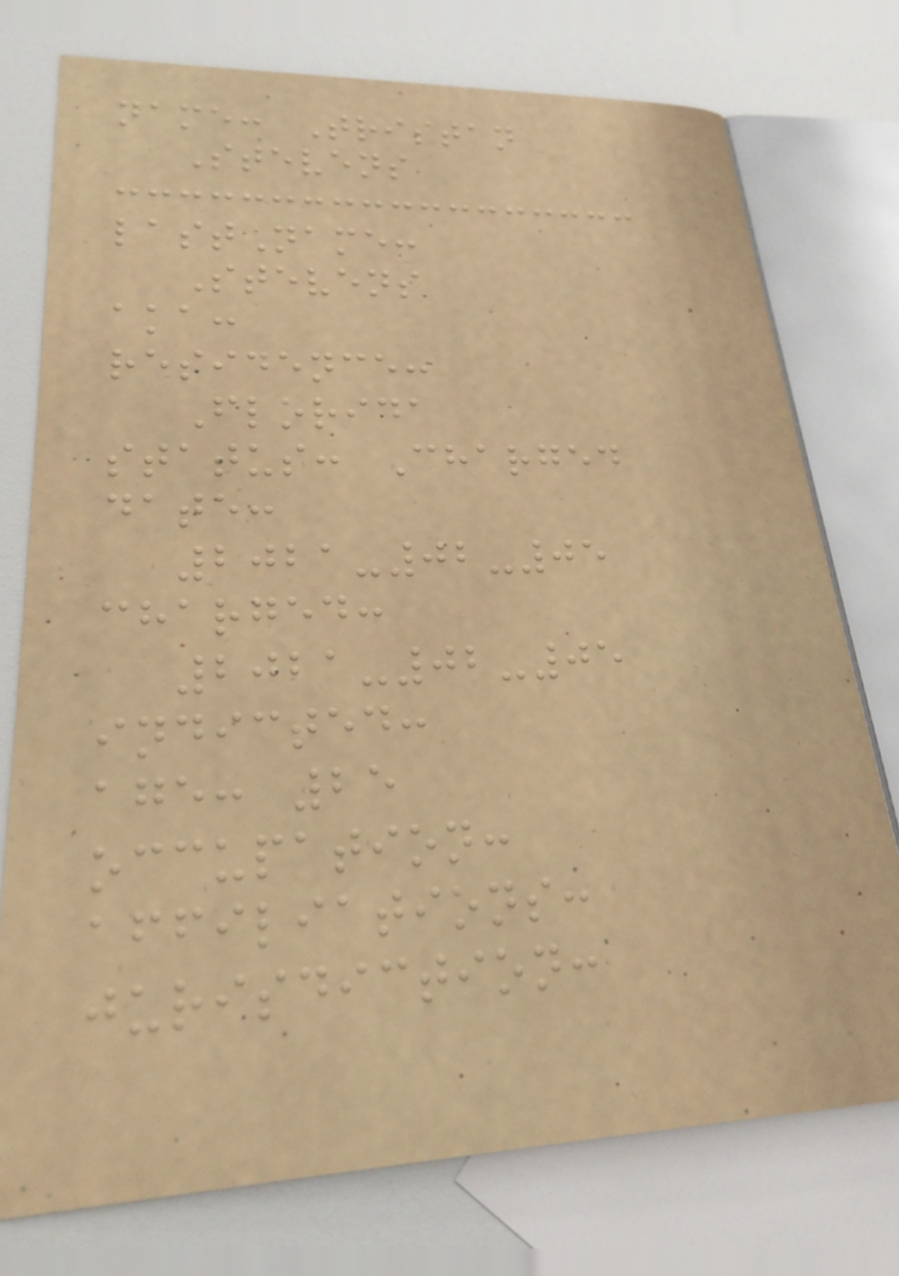name: Tristan
Stevens
lastName:
Stevens
aka:
residence:
Florida
status: Charged
date:
2021-02-05
charged:
2021-02-05
indicted:
age: 25
occupation:
affiliations:
jurisdiction:
